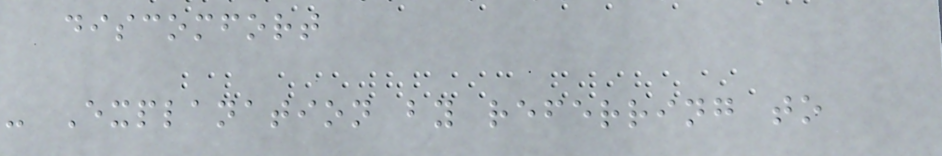discomfort
- Explanation by referring to
